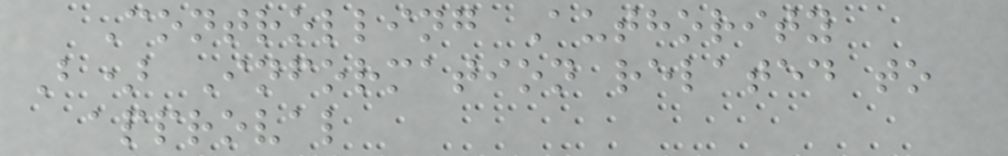Controlling Authority
B) Information related to
approval
